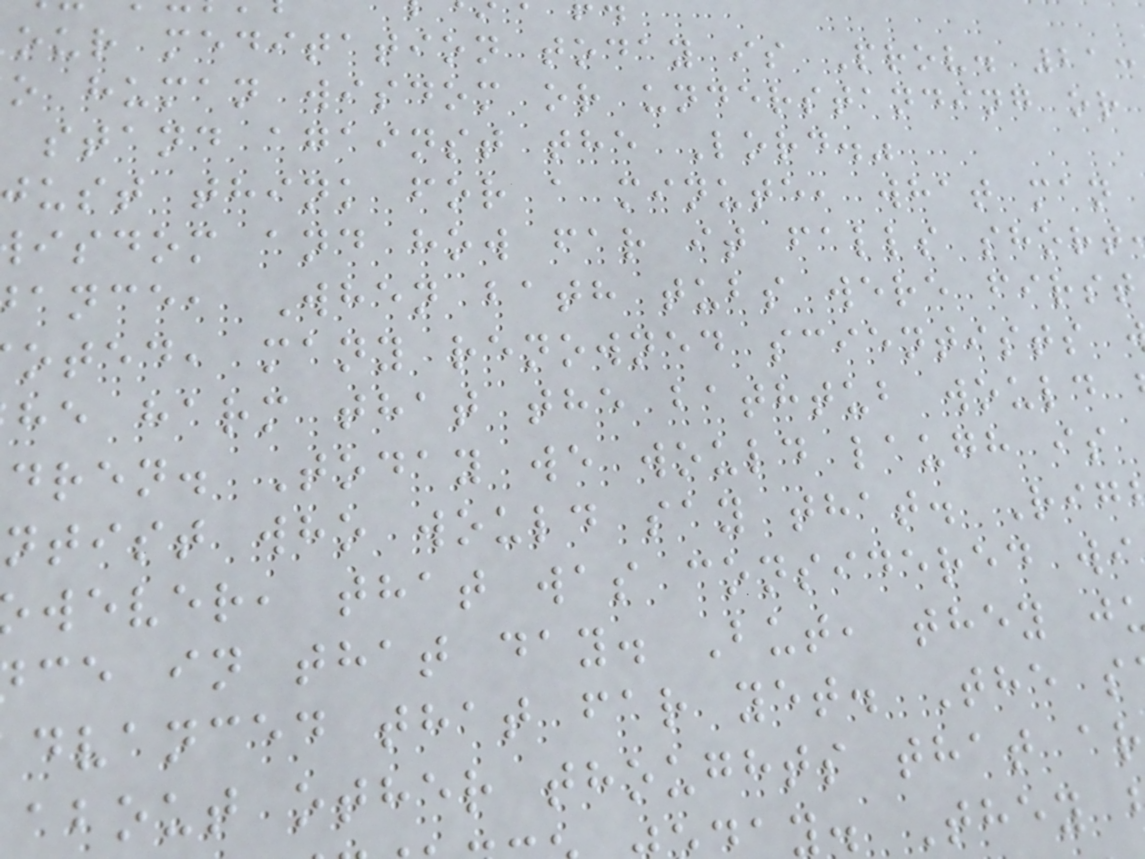our meditation today is Prov. 21:
o human wisdom or understanding or
stand against the Lord."
ust think for a minute, what man
isdom and how far it falls short
ance, When bath tubs were first
oted, many renowned scientists
he harm that the bathtub would
dren. Today we would laugh is
ntist who would say that. Rig
wever, that was considered wi
ce in that day. But, they j
dvanced that far yet. The s
about other thoughts that ar
